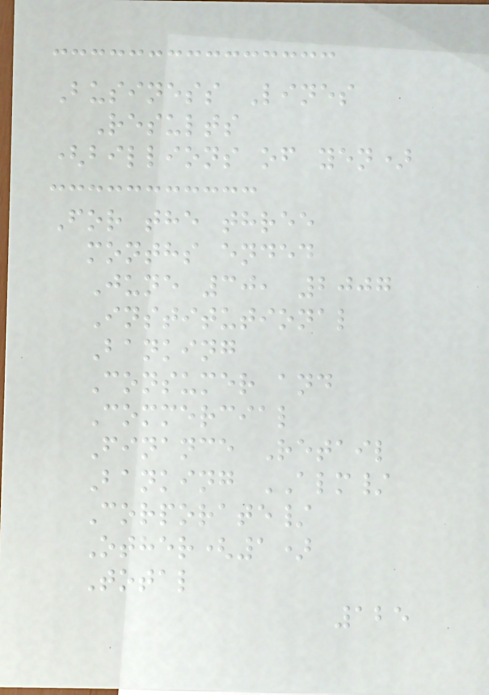Business Lines
Results
(billions of yen)
For the three
months ended
June 30, 2007
Institutional
Banking
Consumer and
Commercial
Finance Retail
Banking ALM/
Corporate/
Other(1)
Total
125
